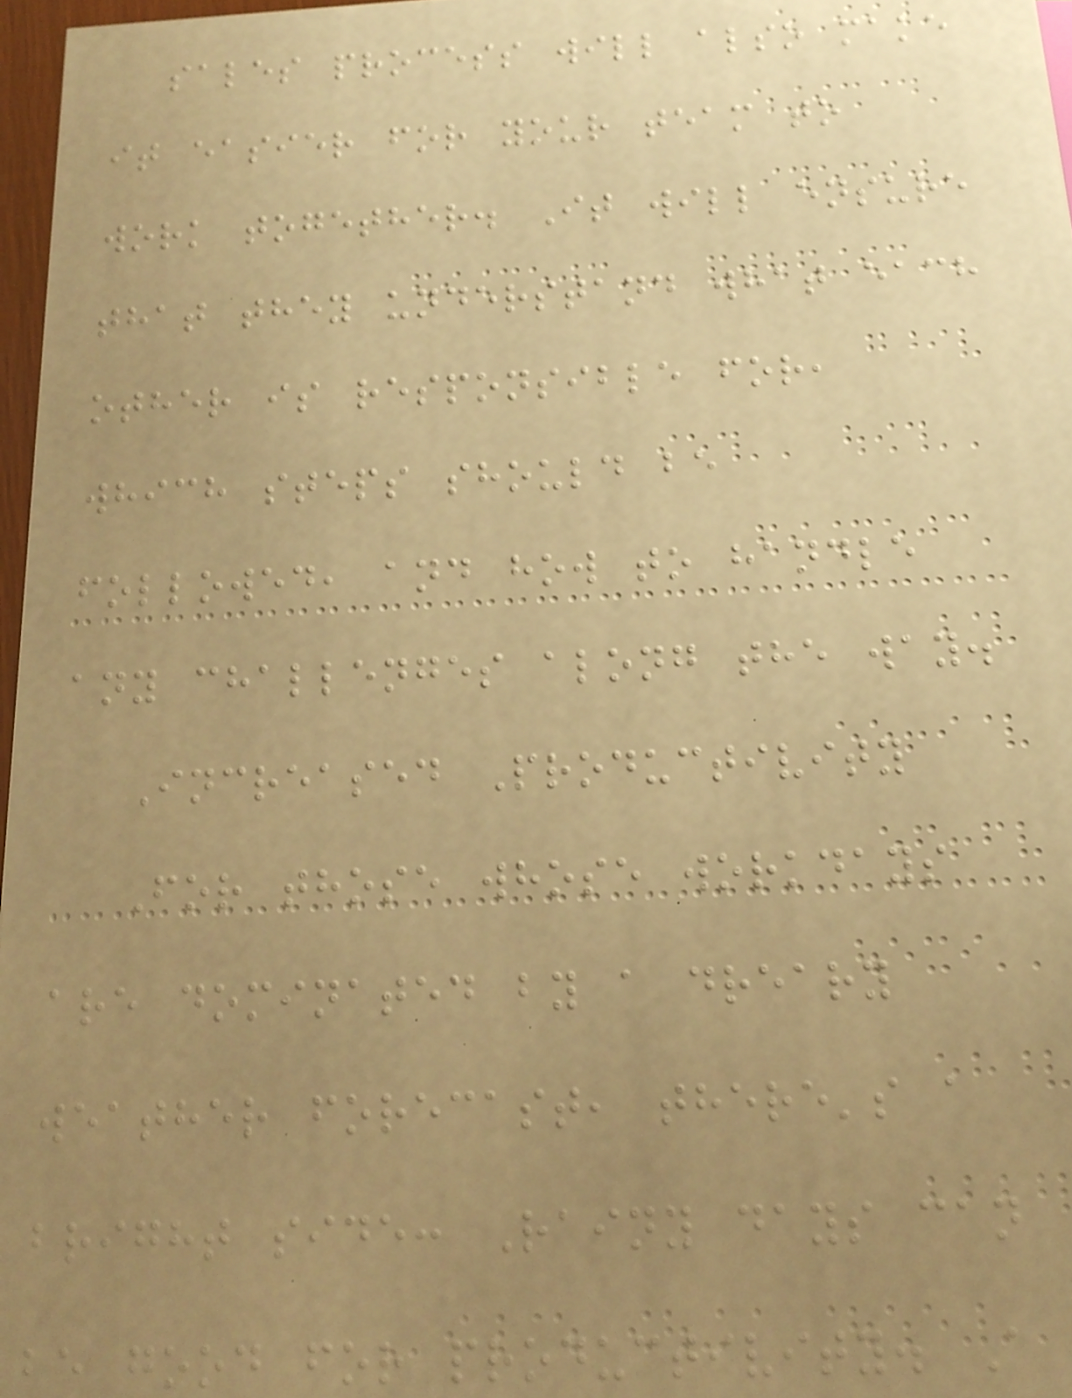sales process will also make
it easier for your team to
work together. It will ensure
that they understand what each
other is responsible for,
which steps should be
followed, and how to handle
any challenges along the way.
Increased Productivity
For those whose workdays
are dominated by a dreary
weather forecast, there's a
bright side: Rainy days can
be good for productivity. A
